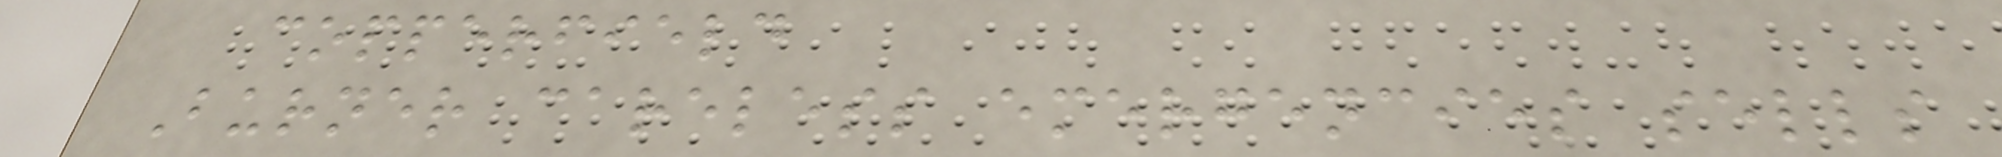copperfield
Burner careless emergencies sells
